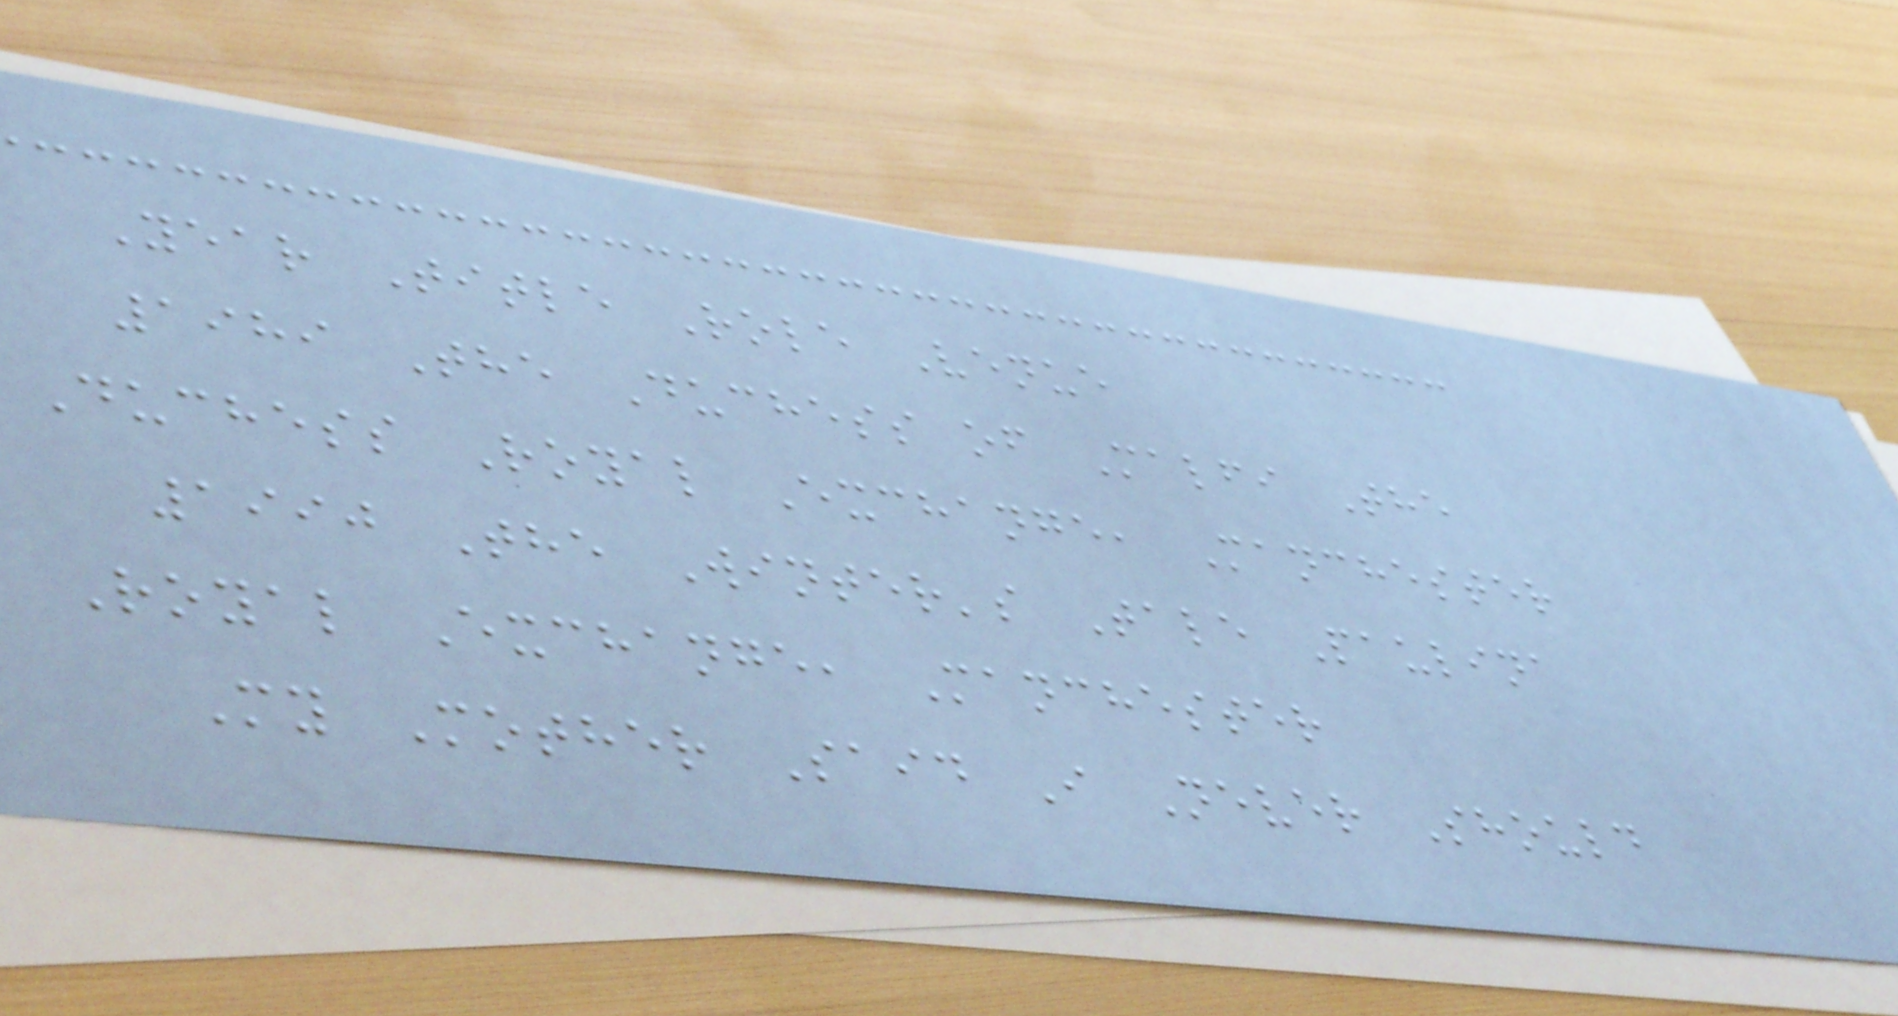Year Title Role Venue
1989 The Duchess of Malfi The
Duchess Royal Exchange, Manchester
1990 The Winter's Tale Paulina
Royal Exchange, Manchester
My Mother Said I Never Should
